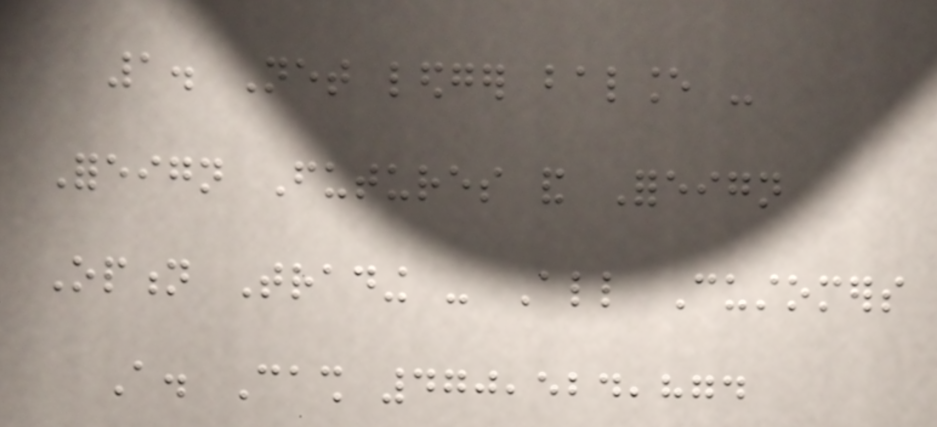1. Net ledger balance -
Foreign Futures and Foreign
Option Trading - All Customers
A. Cash 470,524,874
